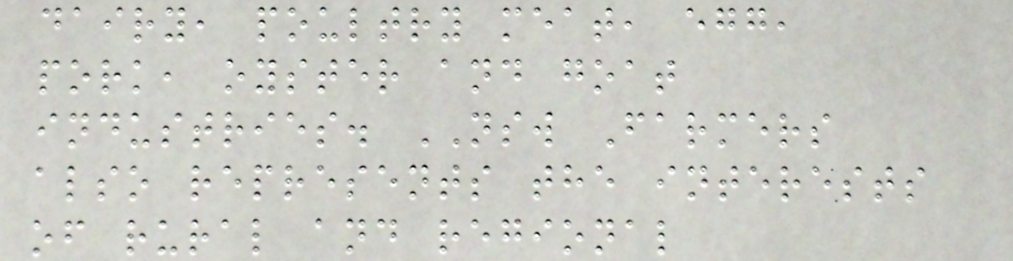dairy, poultry meat, egg,
pork, oyster and goat
industries. NSW Farmers
also represents the interests
of rural and regional
